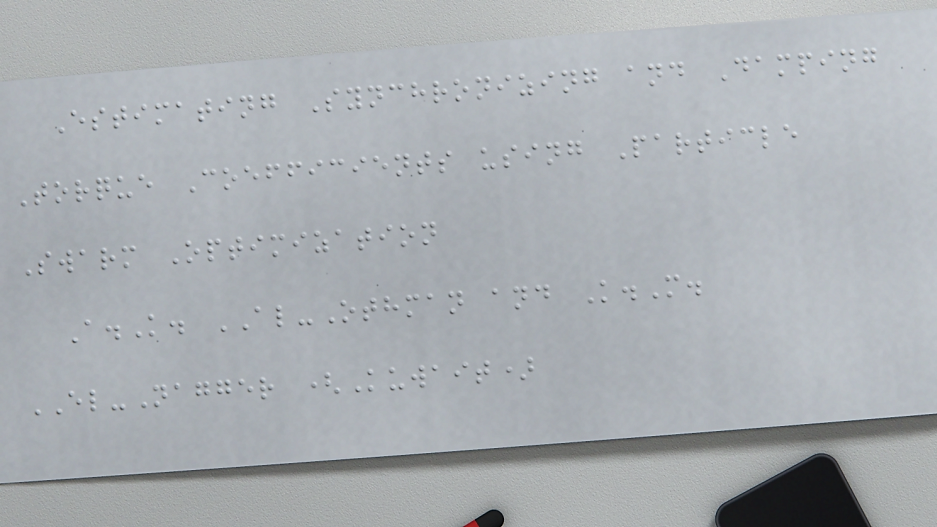Estimating Synchronizing and Damping
Torque Coefficients using Particle
Swarm Optimization
A.K. AL-Othman and K.M.
EL-Nagger (Kuwait)
